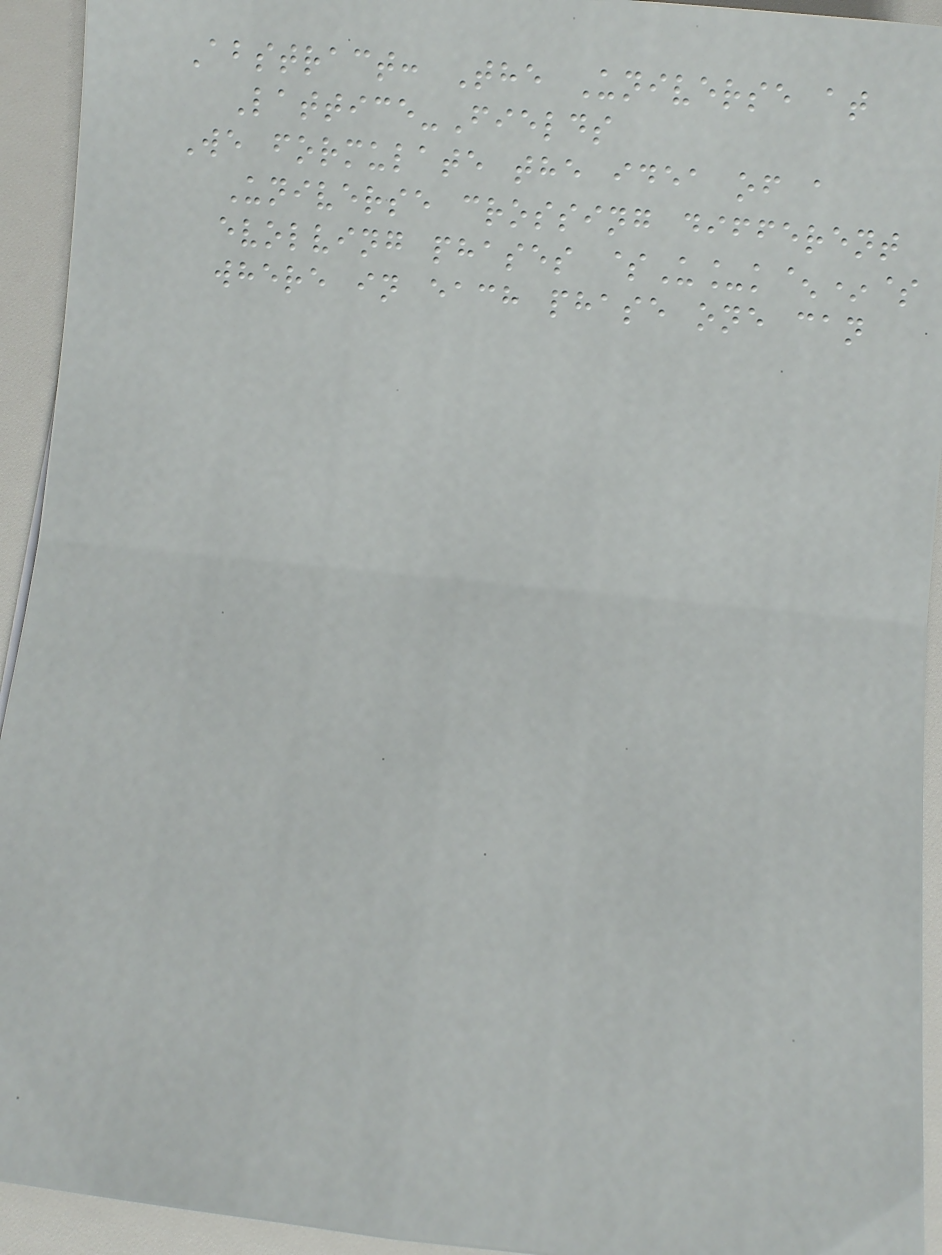Abstract: The Universe at
Lattice-Fields
We formulate the idea of a
Universe crossing different
evolving phases $U_k^*$
where in each phase one can
